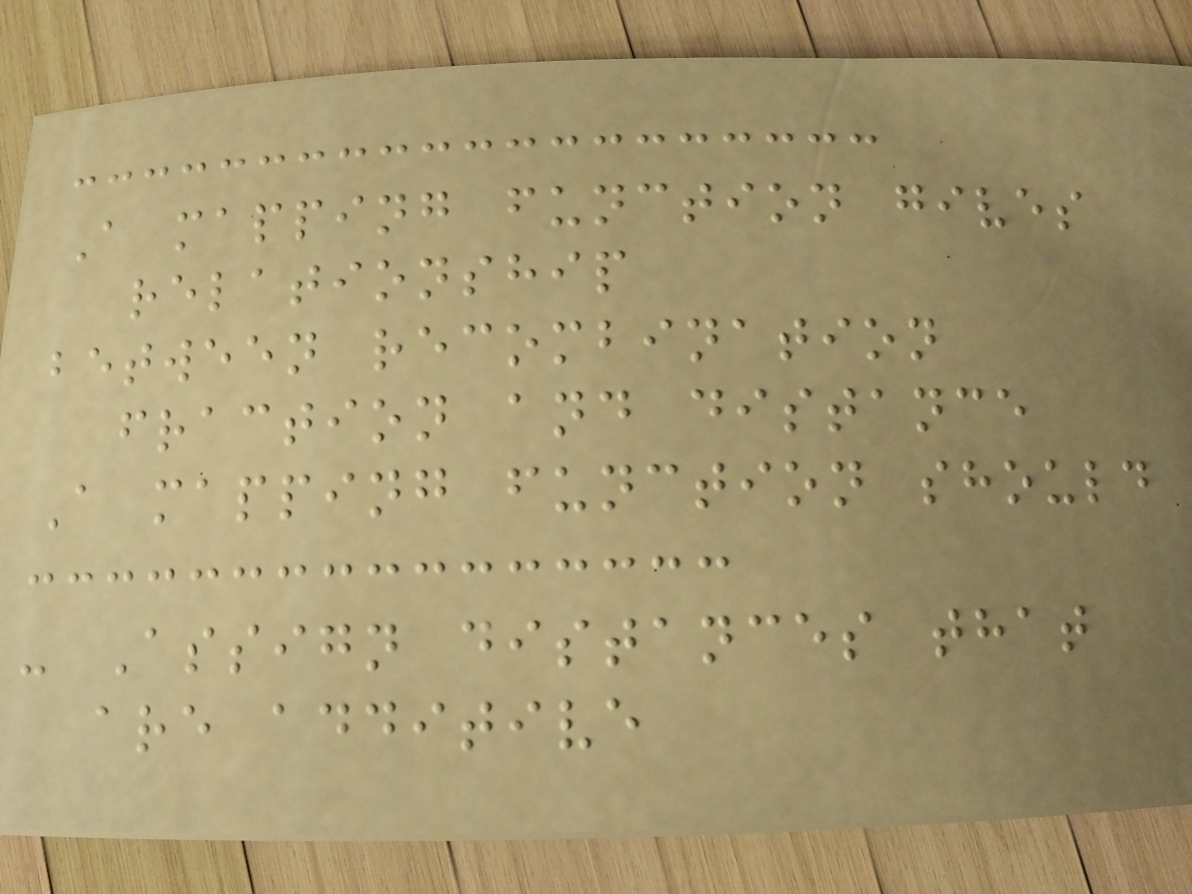A mapping function gives
relationship
between recombination
fraction and distance
A mapping function should
- Assign distances that
are additive
